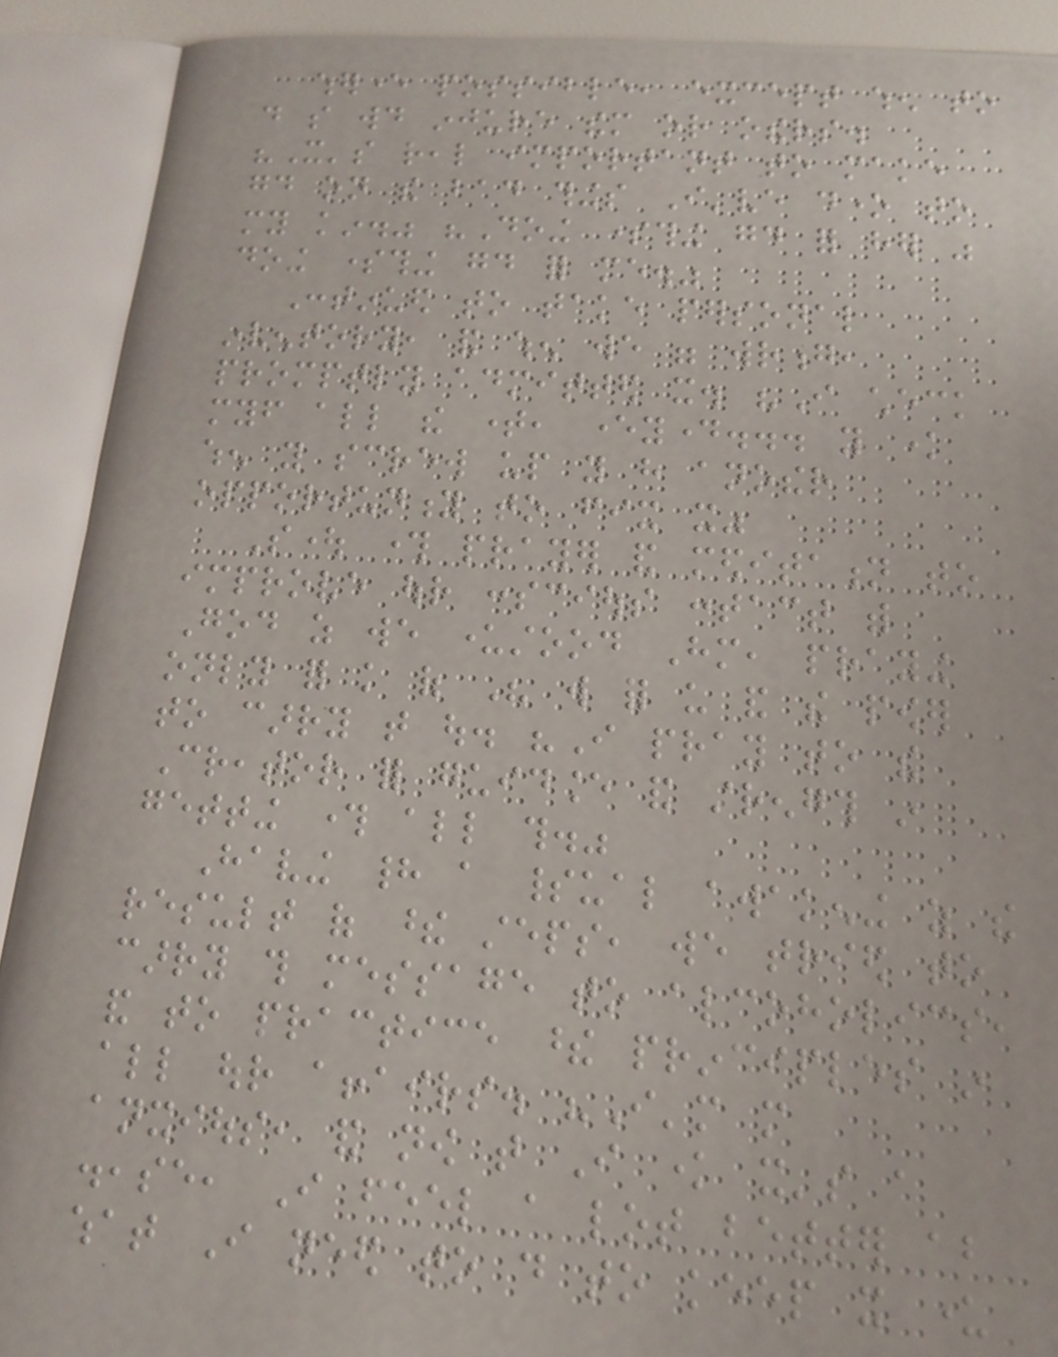wherever possible, except when to
do so would injure them or others.
"It's real important to make
good on the bad things I've done to
my kin." "Doing something good for her was
doing something good for me."
Continued to take personal
inventory, and when we were wrong,
promptly admitted it. "I check
myself all the time, everyday... you know
when you screw up you have another
opportunity to fix it"
Sought through prayer and meditation to
improve our conscious contact with
God as we understood Him, praying
only for knowledge of His will for us and the power
to carry that out. "I pray to the
Creator for guidance and strength in
getting through all this."
Having had a spiritual awakening as the
result of these steps, we tried to
carry this message to alcoholics,
and to practice these principles in
all our affairs. "I'm more
anxious, and now that I know it's a
disease, I feel a lot better about
what I need to do to keep it under
